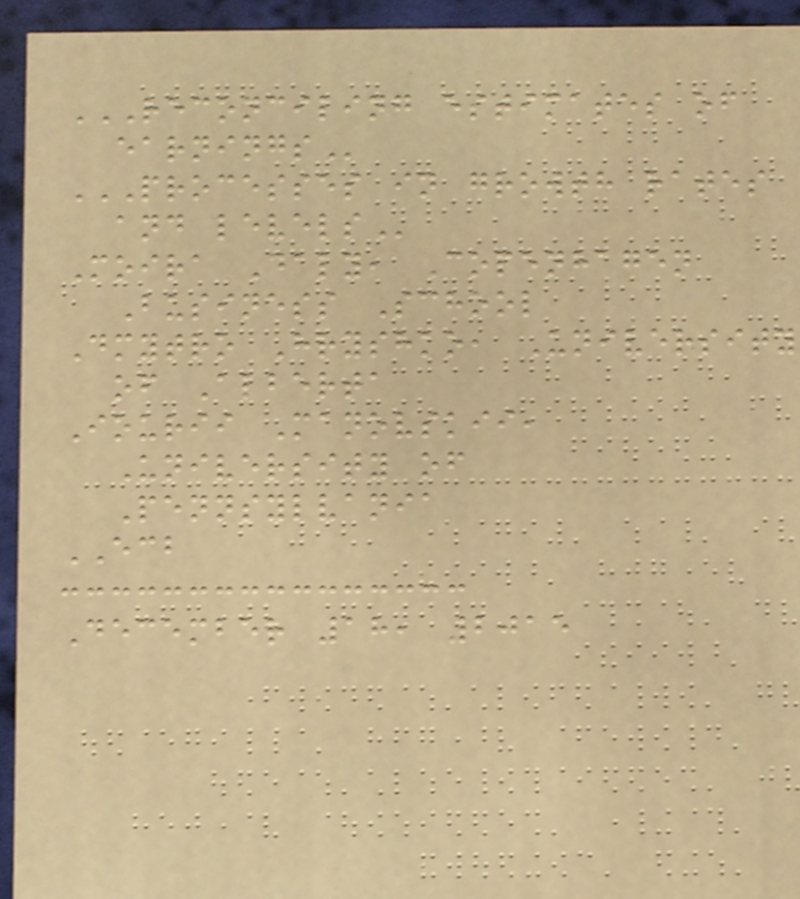RECONCILING ESTIMATES OF
EARNINGS
PROCESSES IN GROWTH RATES
AND LEVELS
Moira Daly, Copenhagen
Business School
Dmytro Hryshko, University
of Alberta
Iourii Manovskii,
University of
Pennsylvania
ECB
December 18, 2015
